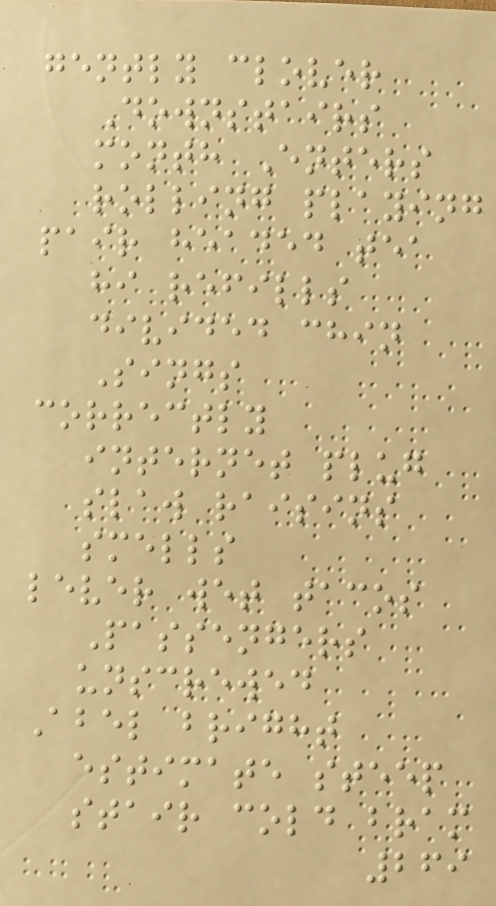gently clover
Downstairs
month Enters
rolling playing
pair headed tea
hi refills
divided chin
Sings
correctly
internet plug
slaw raisins
smells
lever wet tacos
Passengers
unscrewed
Abel bright
estimate steep
stair cold bram
269
